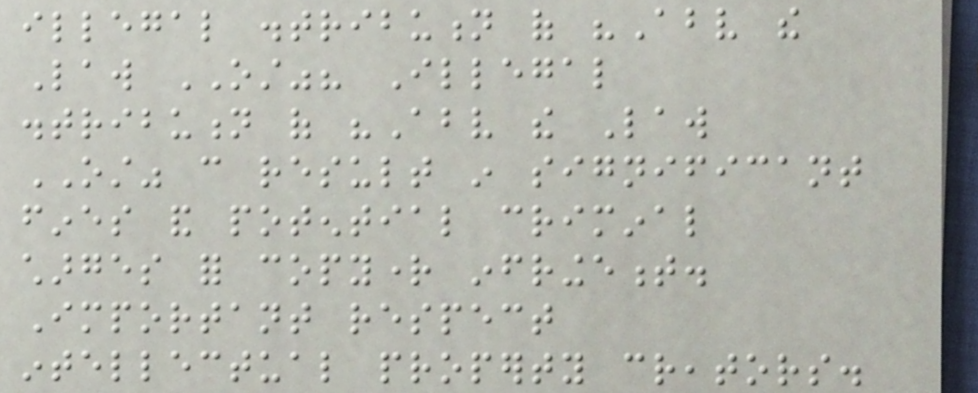illegal distribution of "Above the
Law OST"? Illegal
distribution of "Above the Law
OST" can result in significant
fines and potential criminal
charges for copyright infringement.
Important respect
intellectual property creators.
